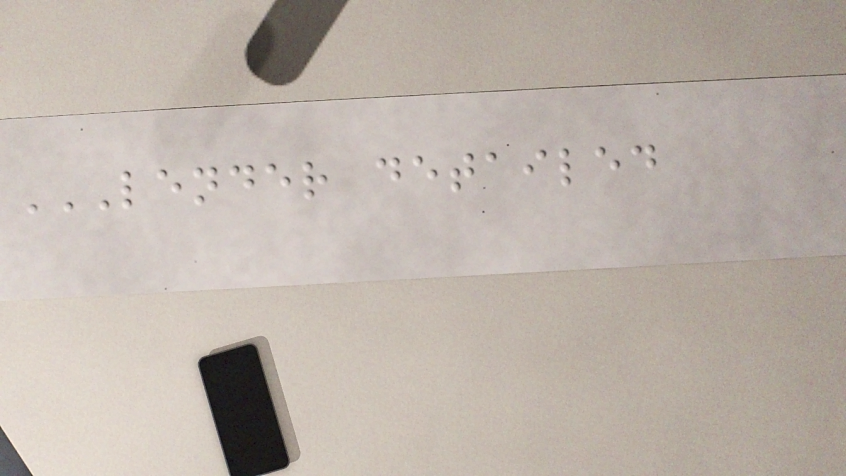LENDER DETAILED
